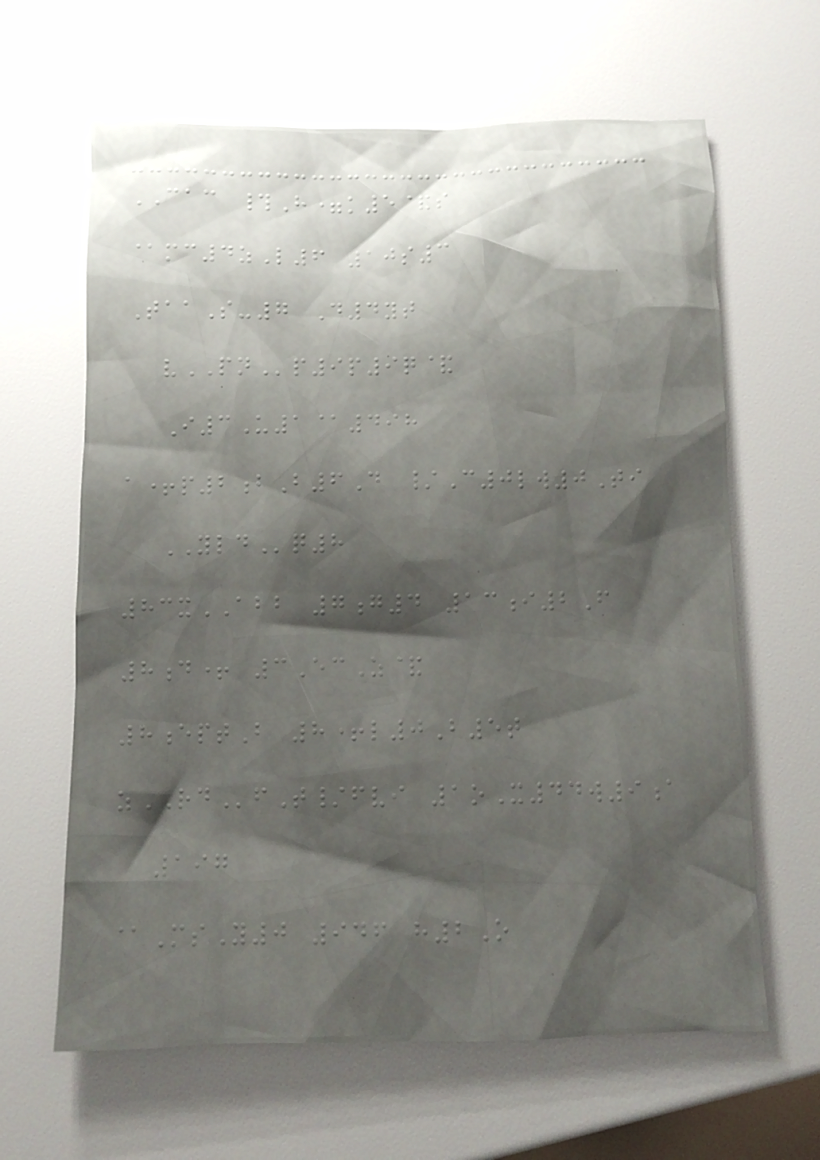CAC #H=k5&s
@mc4zL6 10s3
TaaS-7 D4yt
vPNp9p9q&
I3U1@498
a+p2bB6D /C0lw0Ti
YLDq8
83xABB 7g4 13i2F
8d+ 3EcZ&
8eptB 8+l0B5t
zRDfT/fvi 1oX44w9a
197
@MsY0 946 h2O
